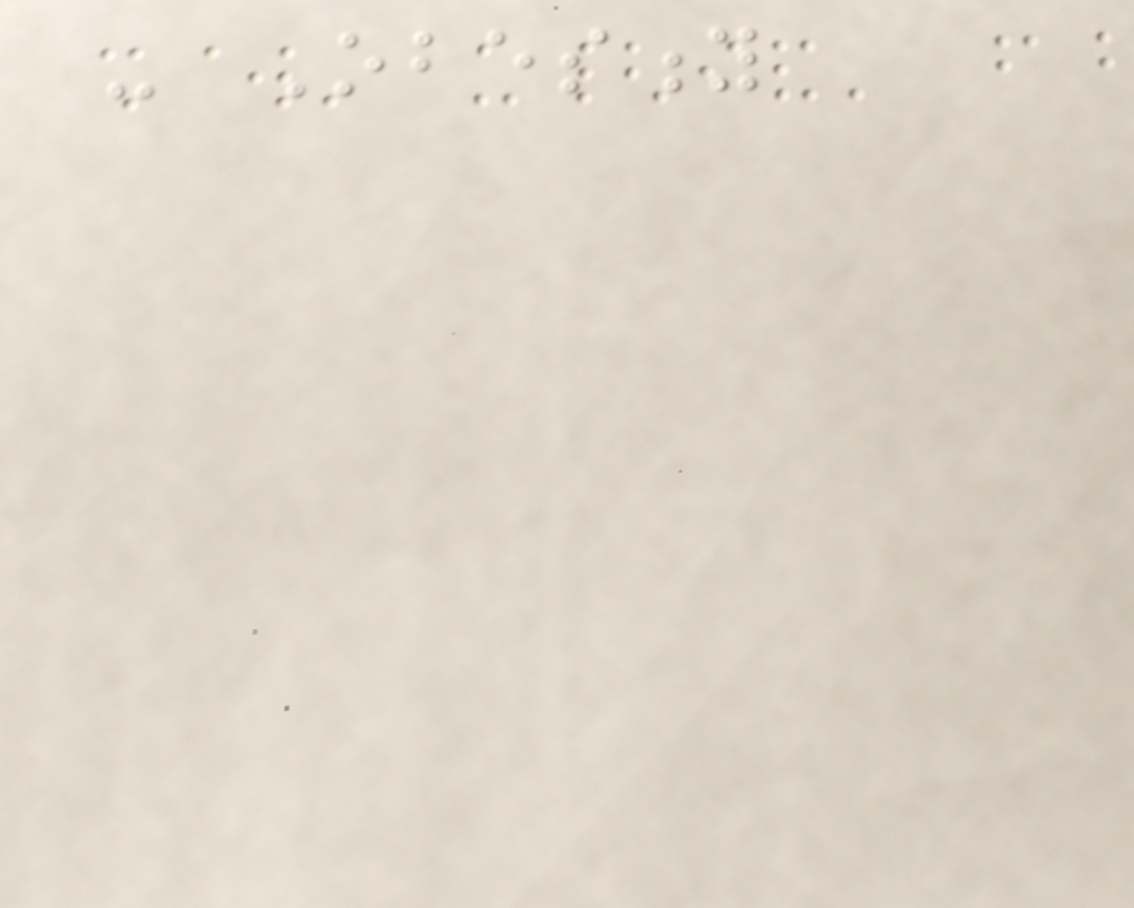- Obesity
